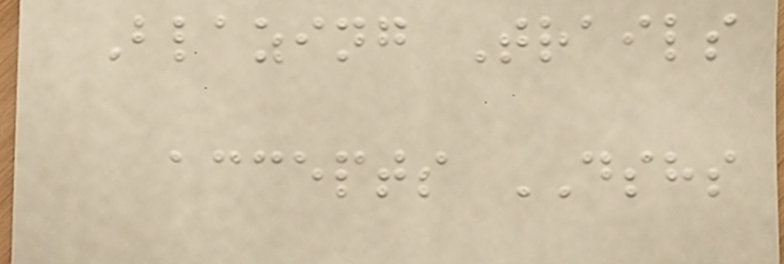Blazing Trails
accepts DSHS
